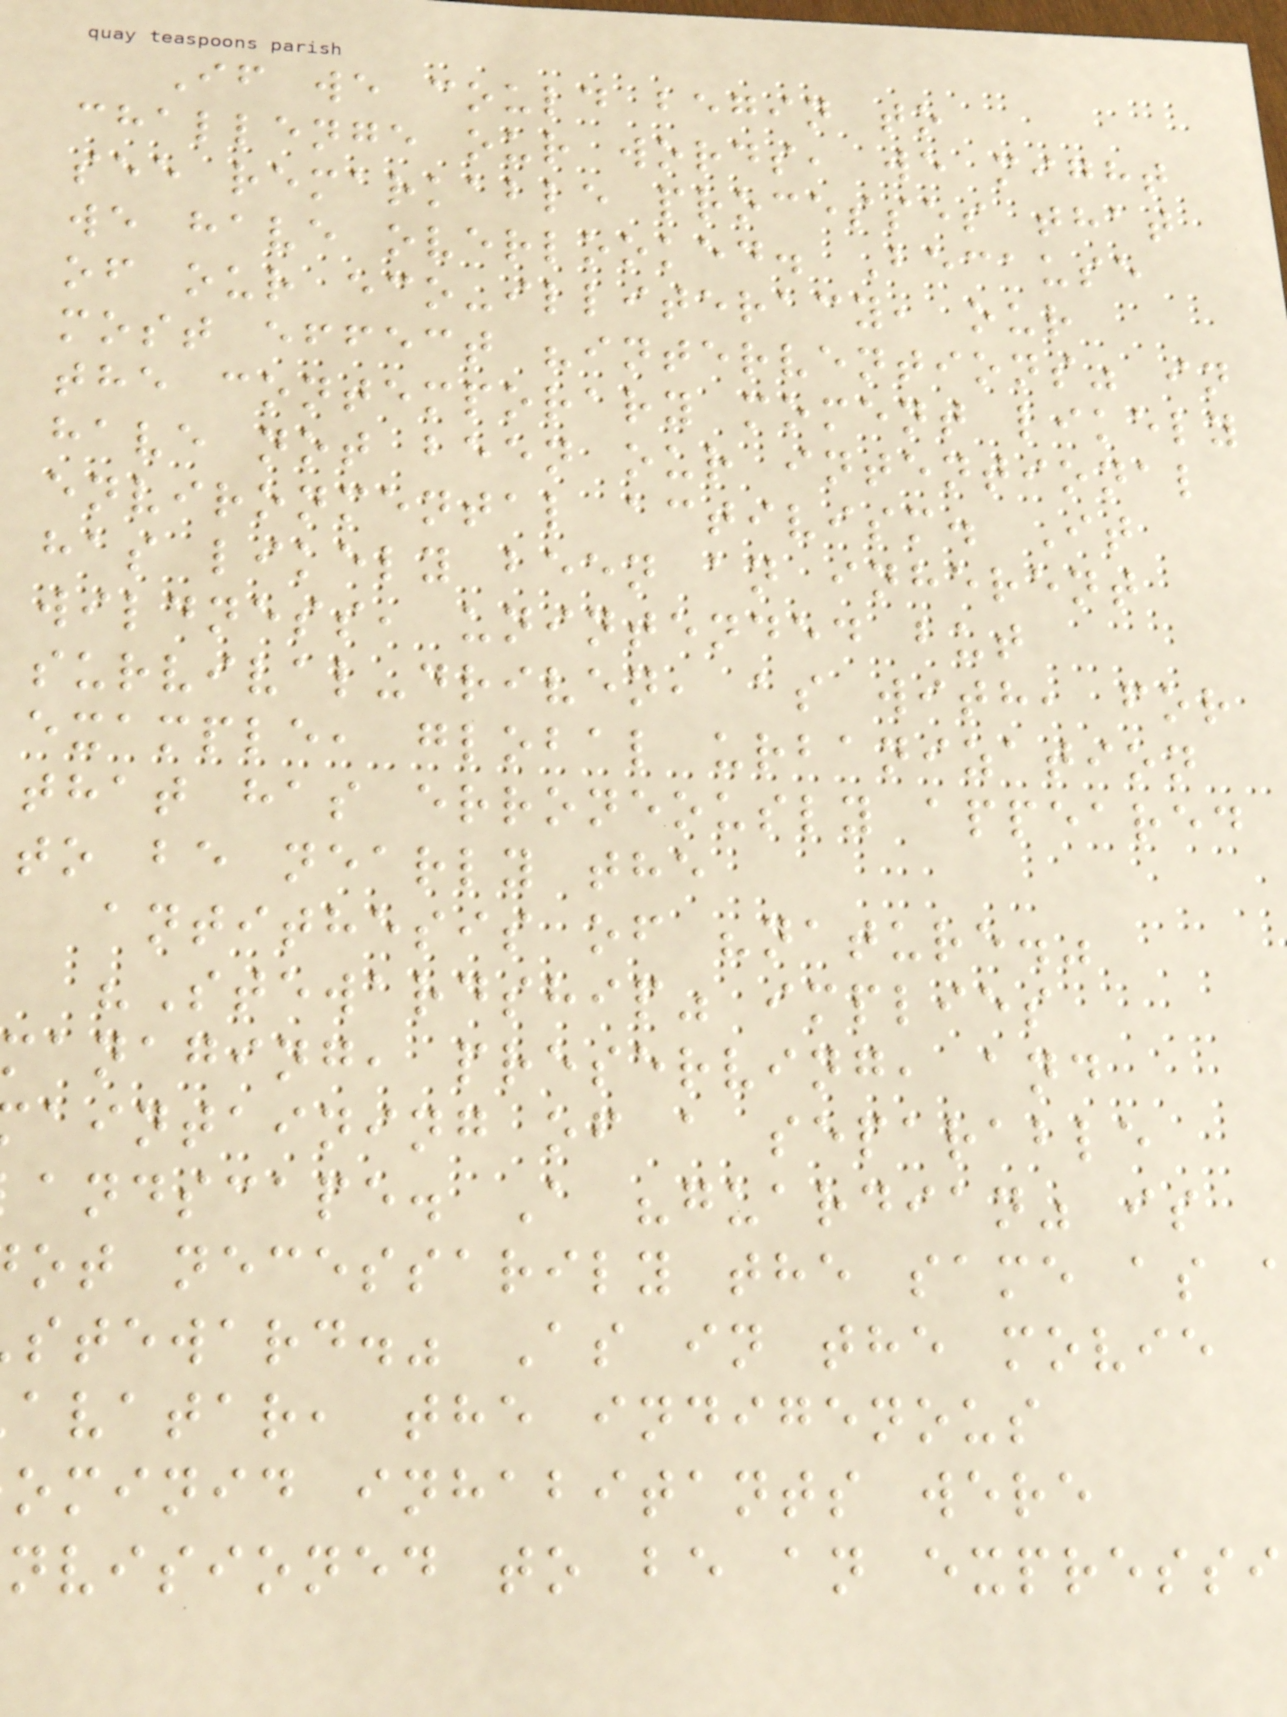If we could begin to
challenge our words, we might
see remarkable processes that
we have overlooked. Because
of our eco-illiteracy, our
most effect "interventions" in
the contemporary moment likely
have not been our intentional
environmental activism. It
has likely been an inherent
wildness, unintended but
survival-driven, as with, for
example, global urbanization
that has erroneously appeared
to be nearly the
antithesis of "nature."
"Stewardship" implies
managing, preserving, and
aintaining of a separable
andscape. A "guardian" is
ot necessarily the same as
steward." As in the movie
avatar, the indigenous
ominid inhabitants were
nvisioned to be an expressi
